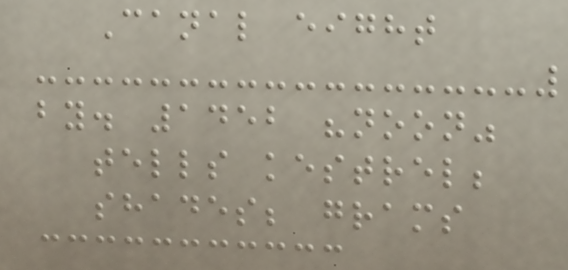Canal eight
by. 1452 "noon"
tells kestrel;
shades; grams
